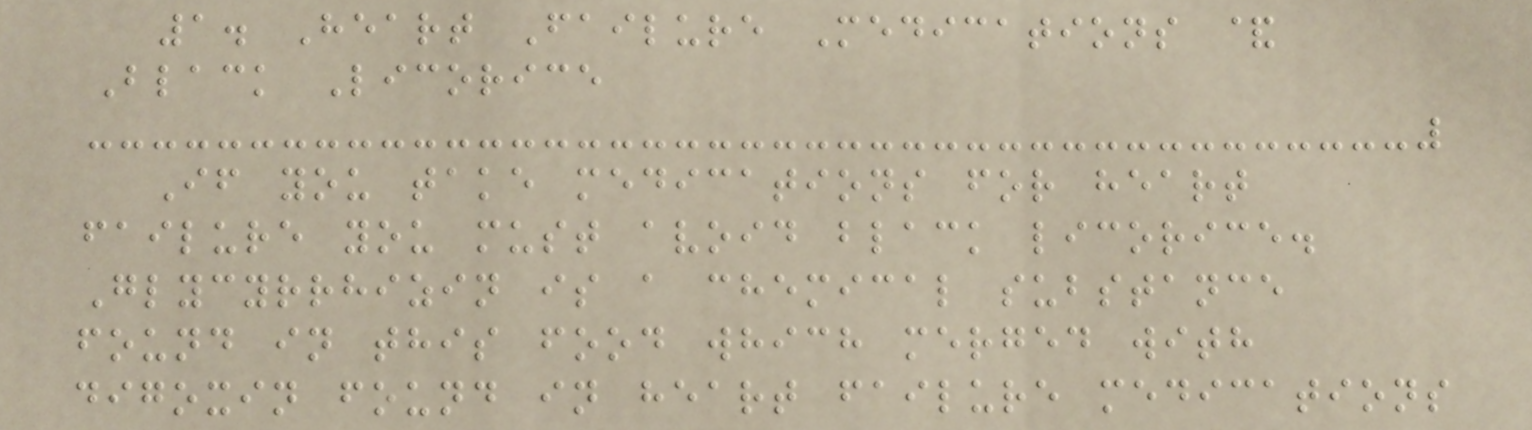1. Heart Failure Medications &
Black Licorice
If you take medications for heart
failure you must avoid black licorice.
Glycyrrhizin is a chemical substance
found in this food which merged with
digoxin found in heart failure medications
